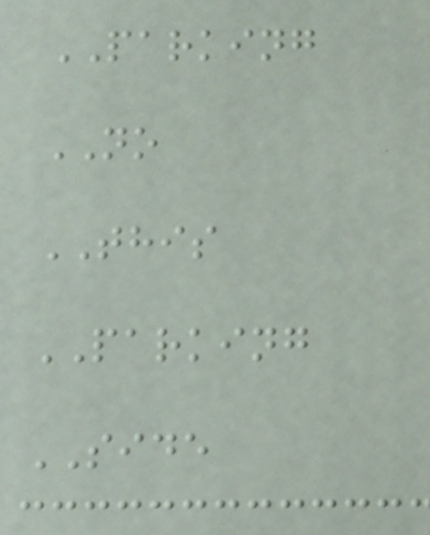PARKING
NO
THIS
PARKING
SIDE
